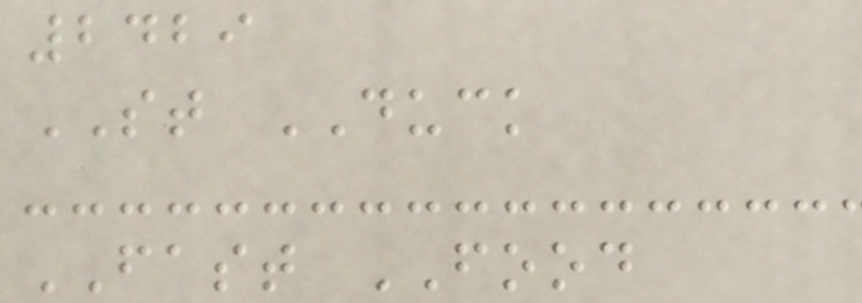2429
ST DUCK
FAST FOOD
